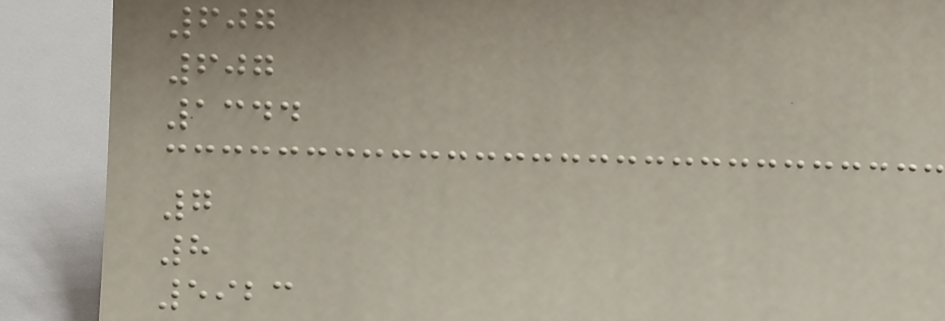607
607
1344
7
8
5923
